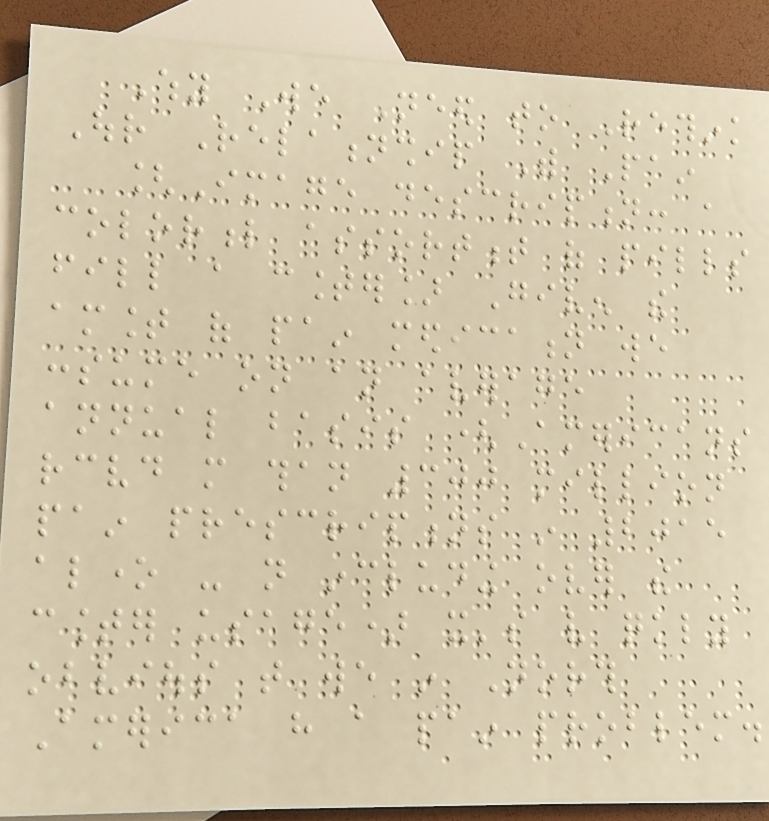Why We Need to Rethink
Our Relationship With Pain
[Image description: a
colorful assortment of pills
fill a counter] Given the
amount of pain medication we
consume on an average
annual basis (Americans
received more than 300 million
pain prescriptions in 2015
alone - not including over the
counter usage) it's very quickly
obvious that we in North
America have a pain problem.
